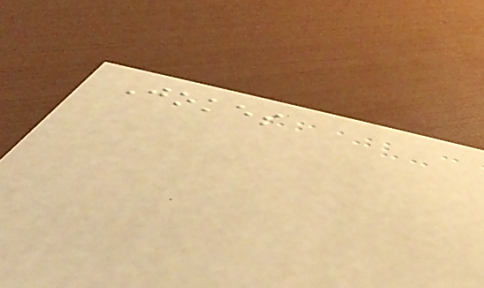Jokes
